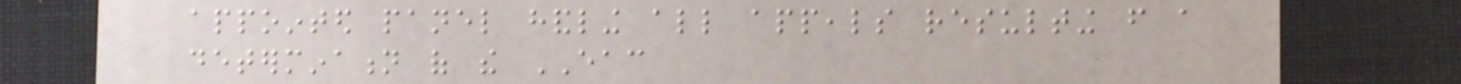appointed panel handling all appeals resulting from a
determination of the EAC
